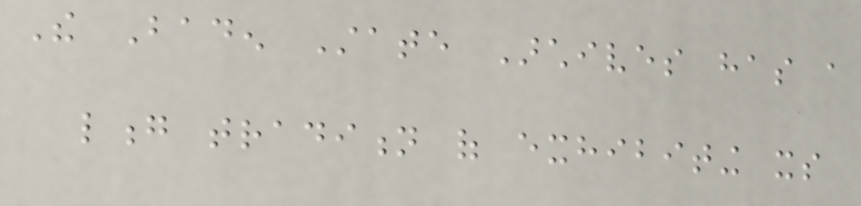The Baden State Archives has a
long tradition of exhibiting its
